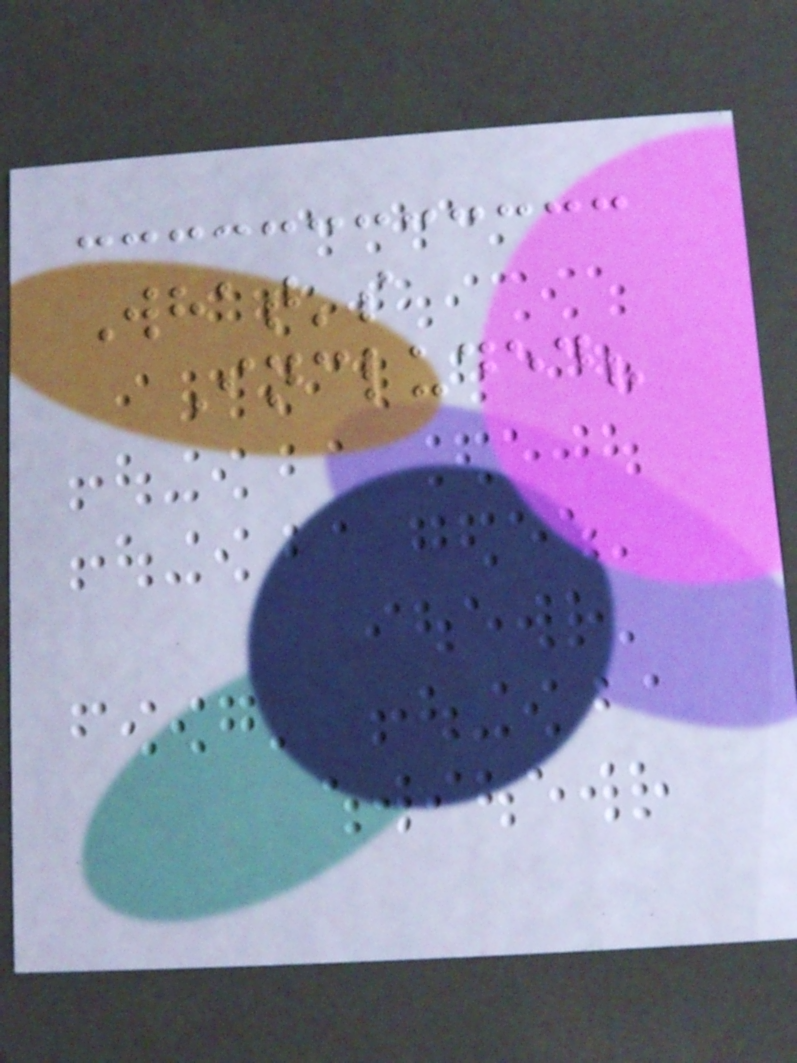What's
Included?
